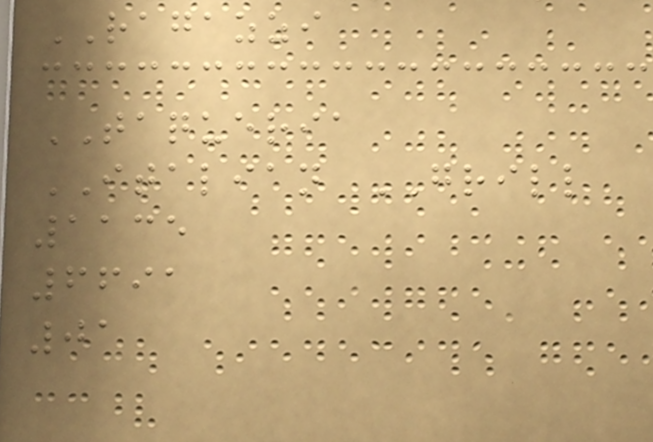RAGAZZI
TAQUERIA
ITALIAN GRILL
1135
6691
01
